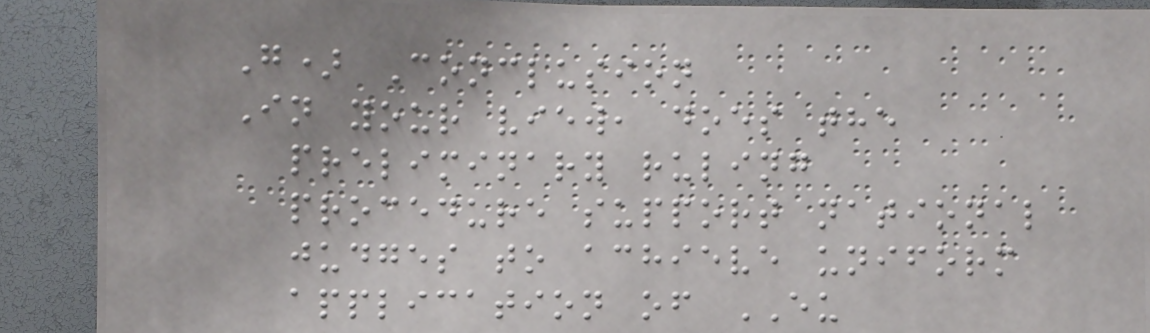G) Conclusion
In your view, does the
preliminary ruling
procedure support national
judges to achieve uniform
application of EU
